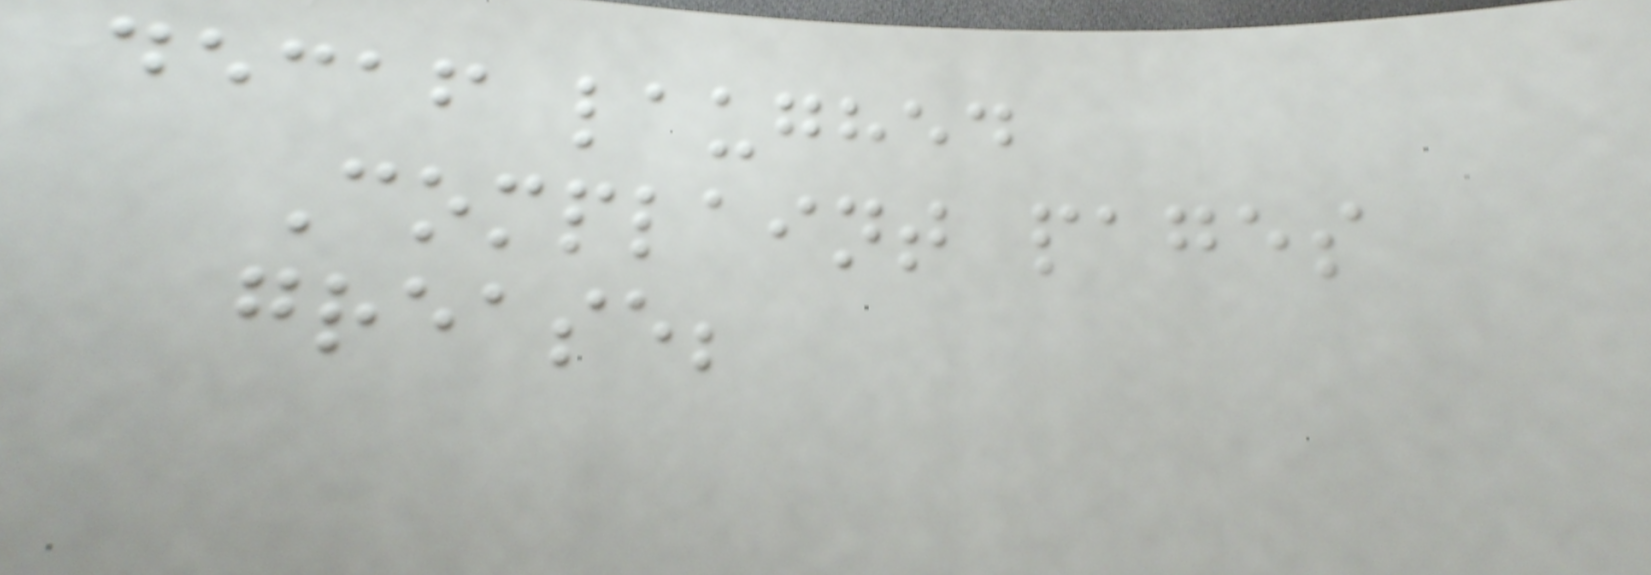decaf laughed
Complaint pages
grease;
